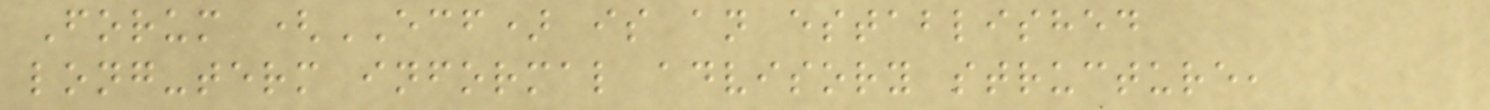Forum (ECF) is an established
long-term informal advisory structure,
